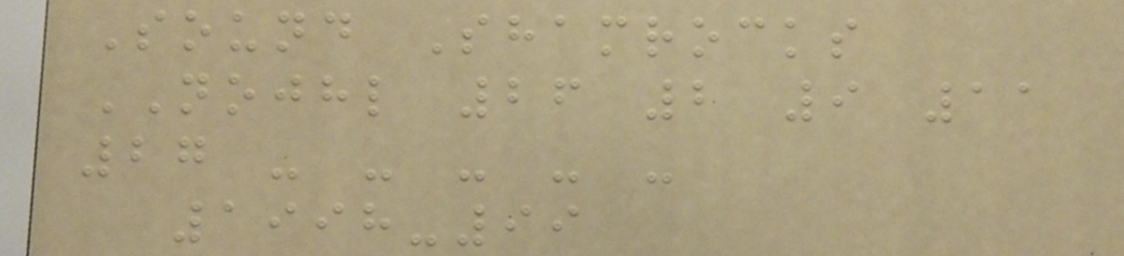Sound Shamrocks
NOJHL 26 2 9 11
27 - - - - -
1998-99
